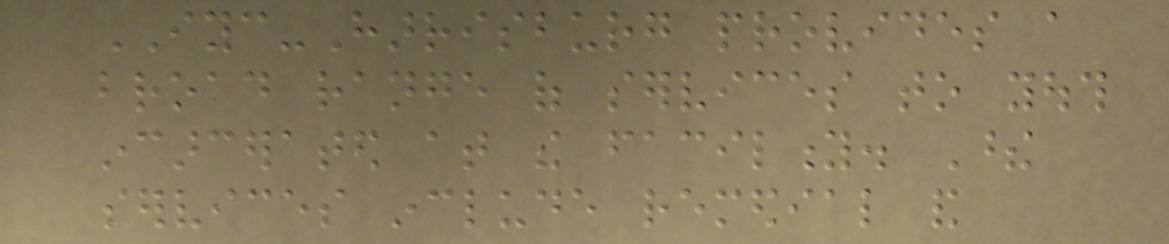IYC-Harrisburg provides a
broad range of services to youth
incarcerated at the facility. These
services include remedial and
